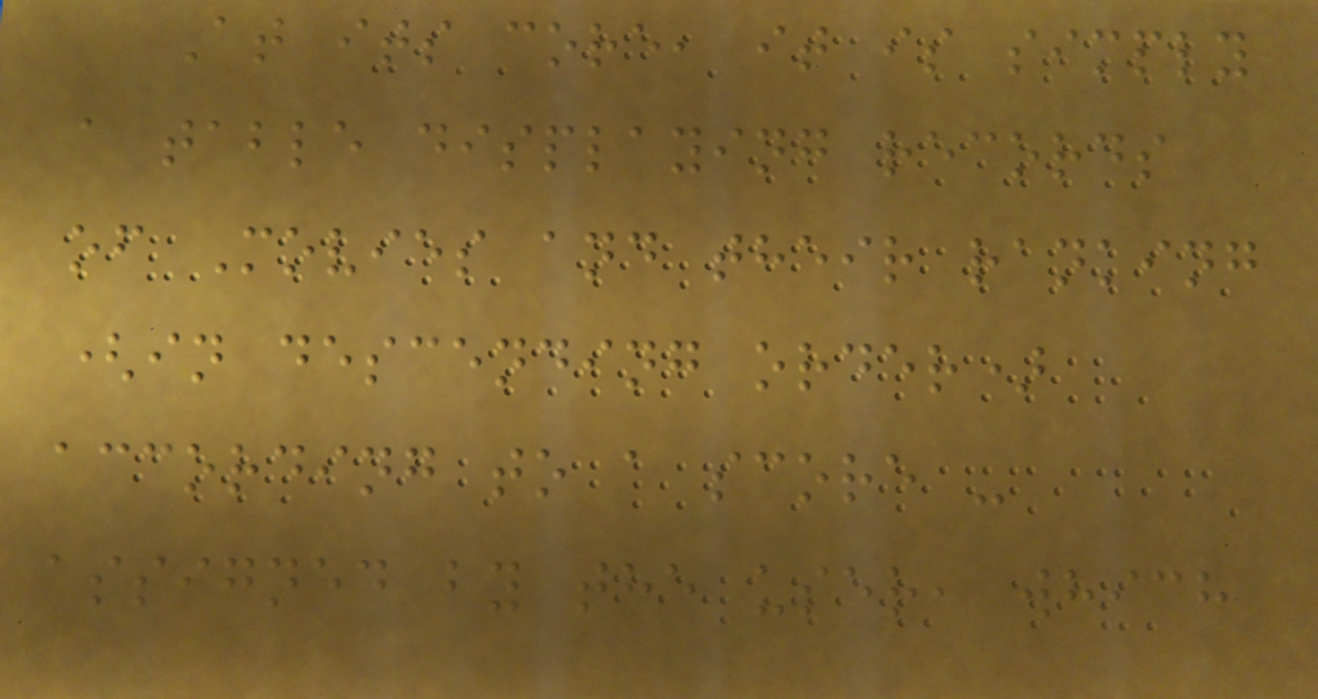At its core, it is simply
a table displaying records
of Movies and their ranking
(in descending order)
according to a score -
assigned by the user, which
